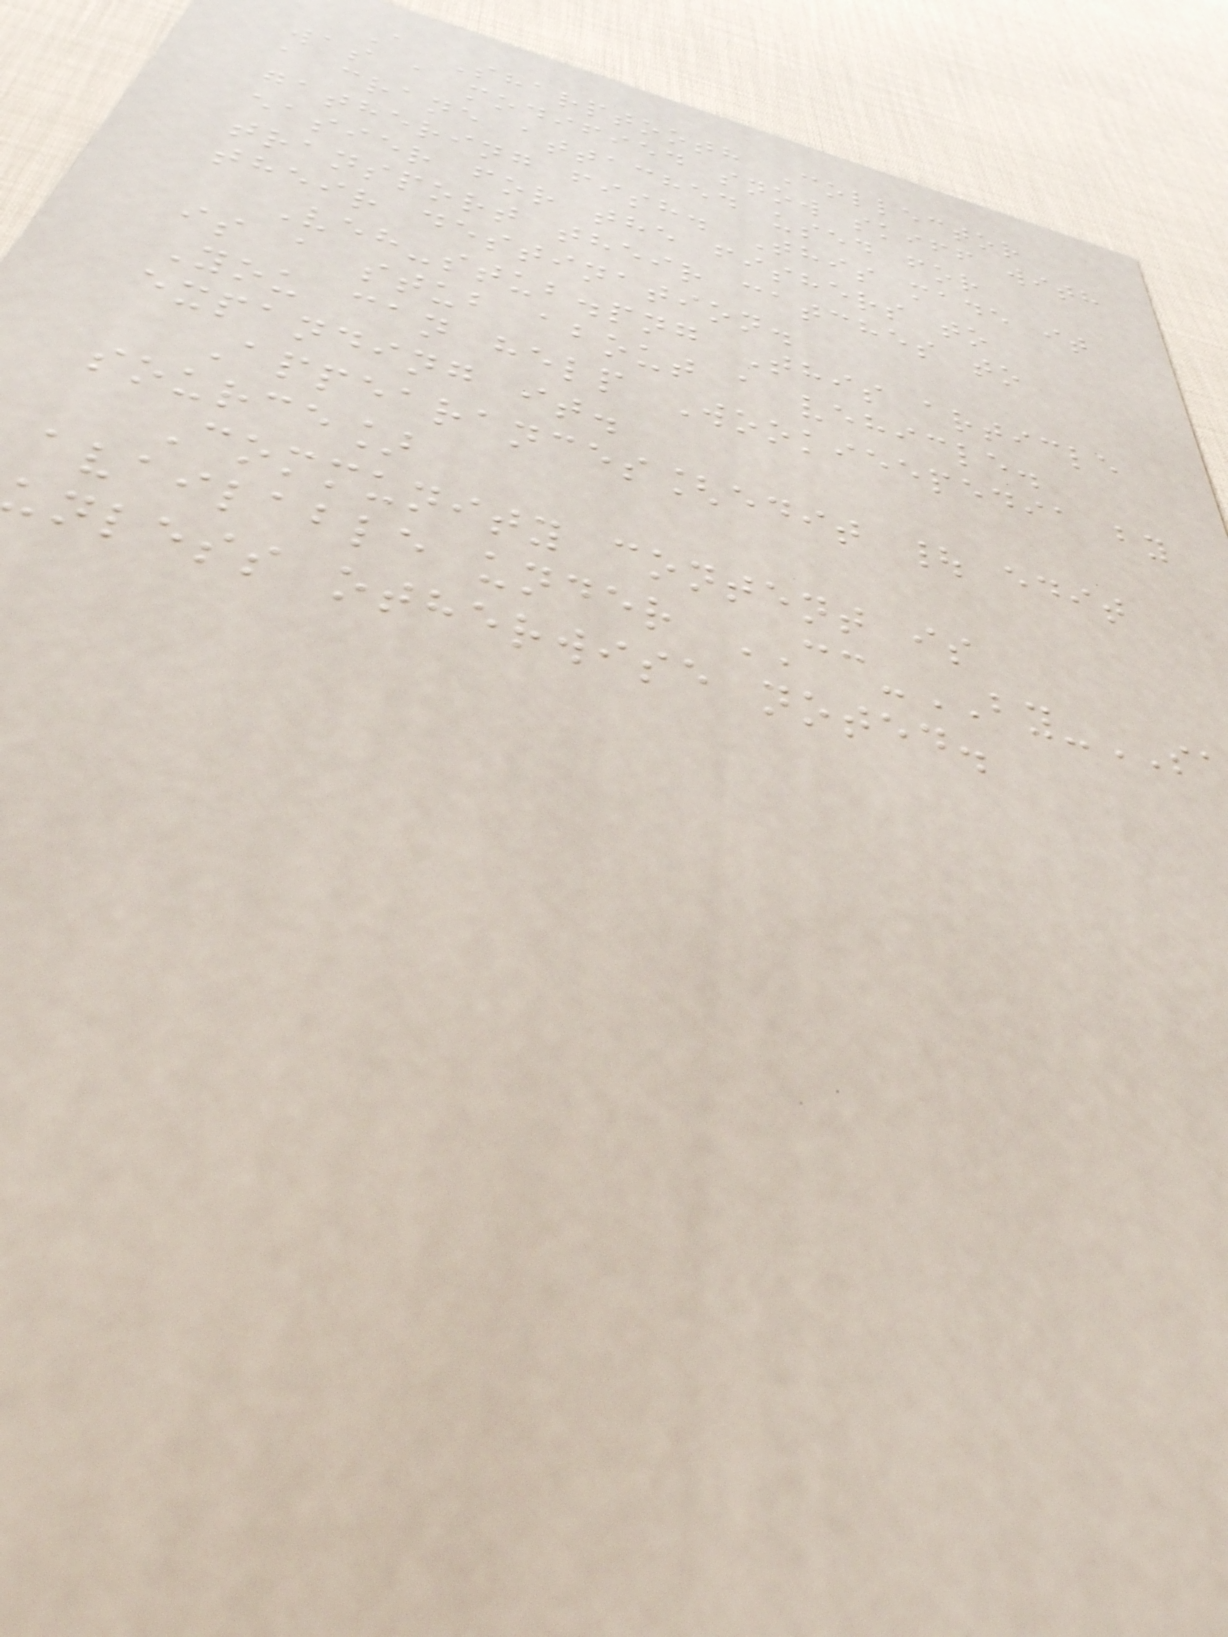A Sharptooth Collector
was a modified snow skiff with
a crane attached used for
gathering fish. This made it
easier for the fishers to
transport their catches to
their destination.
Veh-stub.png This article
is a stub about a vehicle.
You can help Wookieepedia by
expanding it.
Appearances[edit | edit
source]
Community content is
available under CC-BY-
nless otherwise noted.
